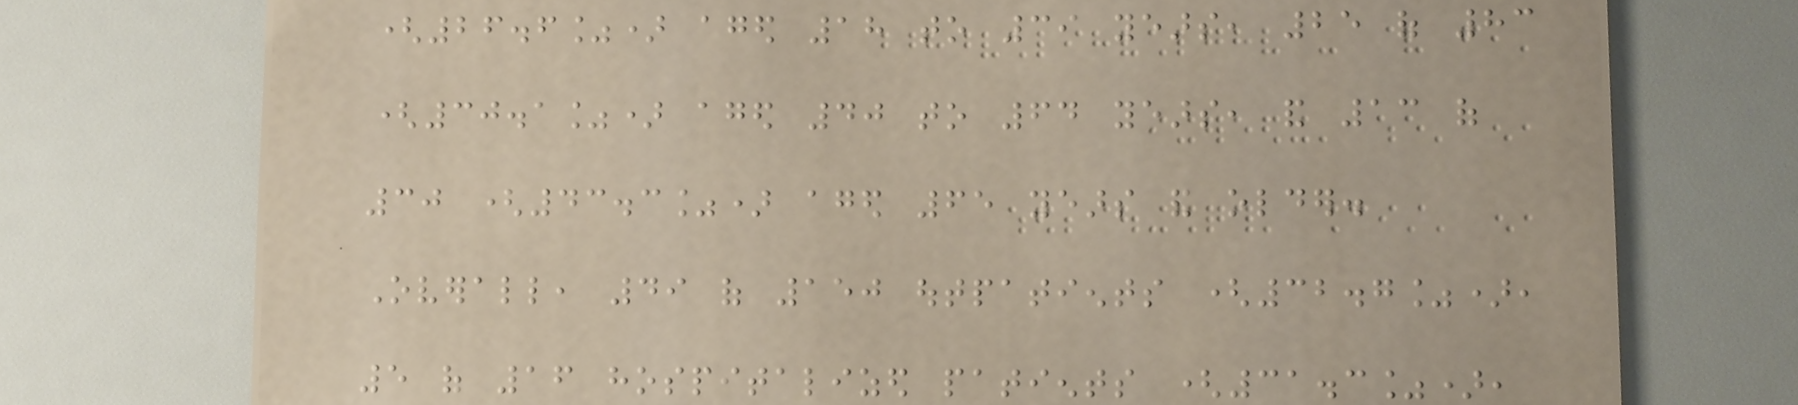(26.6%) aged 18 to 39 years, 25 of 83
(30.1%) aged 40 to 64 years, and 13 of
30 (43.3%) aged 65 years and older.
Overall, 49 of 150 outpatients (32.7%),
5 of 16 hospitalized patients (31.3%),
